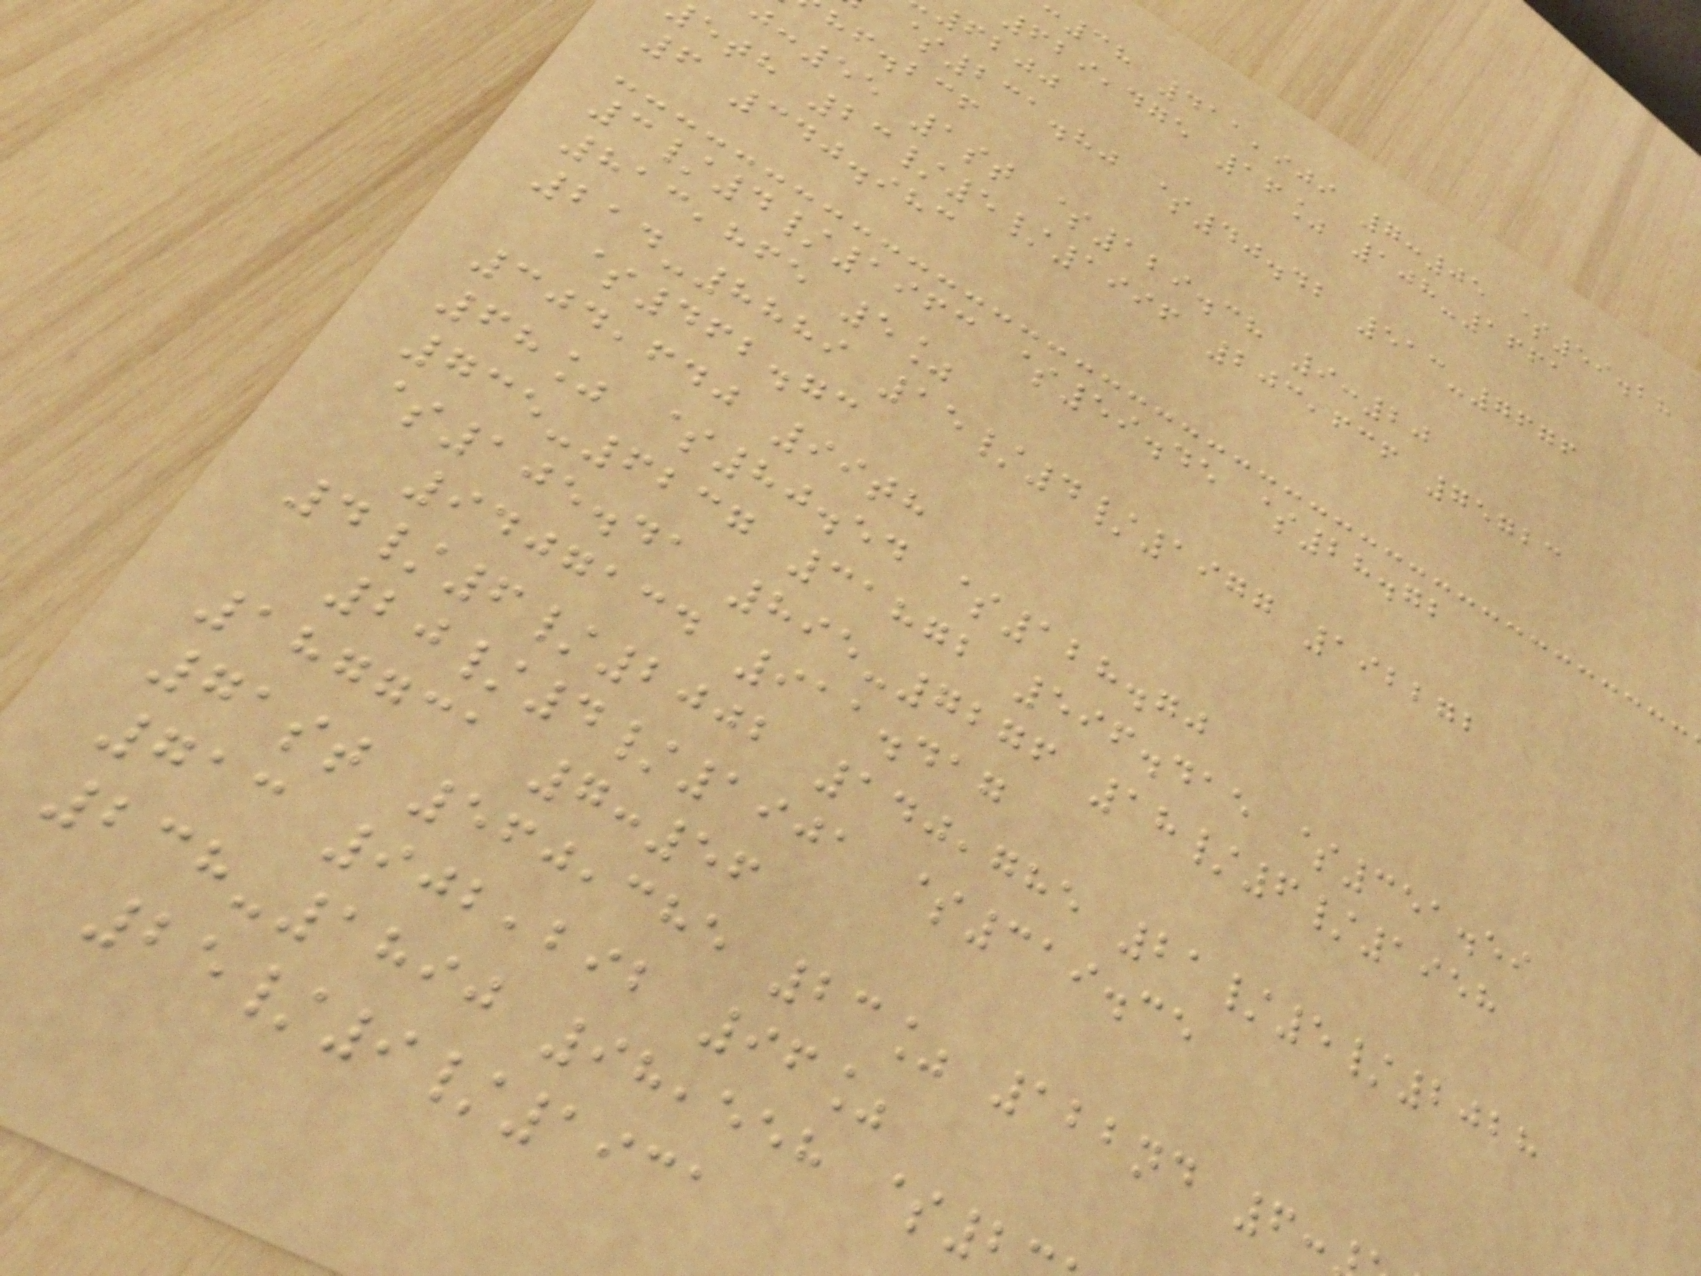38 411,909 7:05 $59.28
629,475 16% 108-1661
6200
$231.80 $40.42 513-7676
hf.bcf
:55 1st $129.38 9:20
eth 23/5/1996 203,636 75723
6 340.983
3/4/1963 $59.45 $28.72
813,865 5%
214-8889 15/4/1977 192272
$462.73
304,640 99th
68% $80.54 $128.70
735-6237 31872 596.415 $351.59
$105.41 895-7276 18/6/1958
9407134 911.417
4/6/2002 140,785 21/5/2028
20/4/1901 $319.35
187731 7:56
71st 560,385 23% 122nd 6:
713 902,292 96%
238-1890 98,558 $2
25/9/1931
